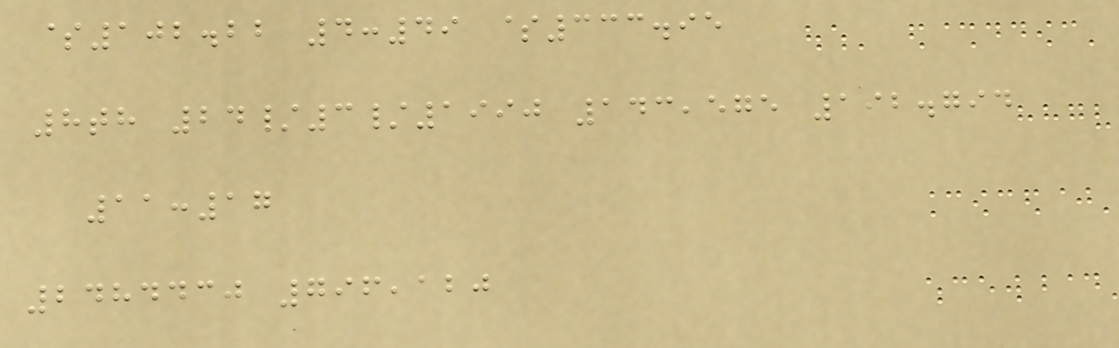$102.22 4:49 $333.95
8th 24/3/1990 143,575 192.794
11:17
2484430 796,120
